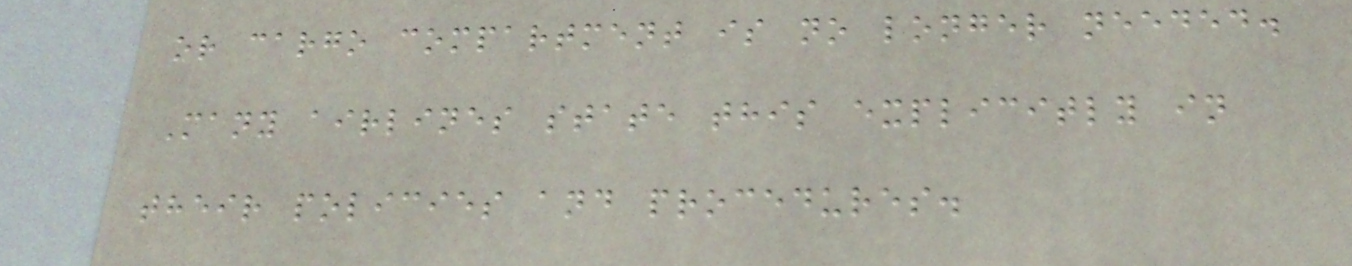or cargo compartment is no longer needed.
Many airlines state this explicitly in
their policies and procedures.
